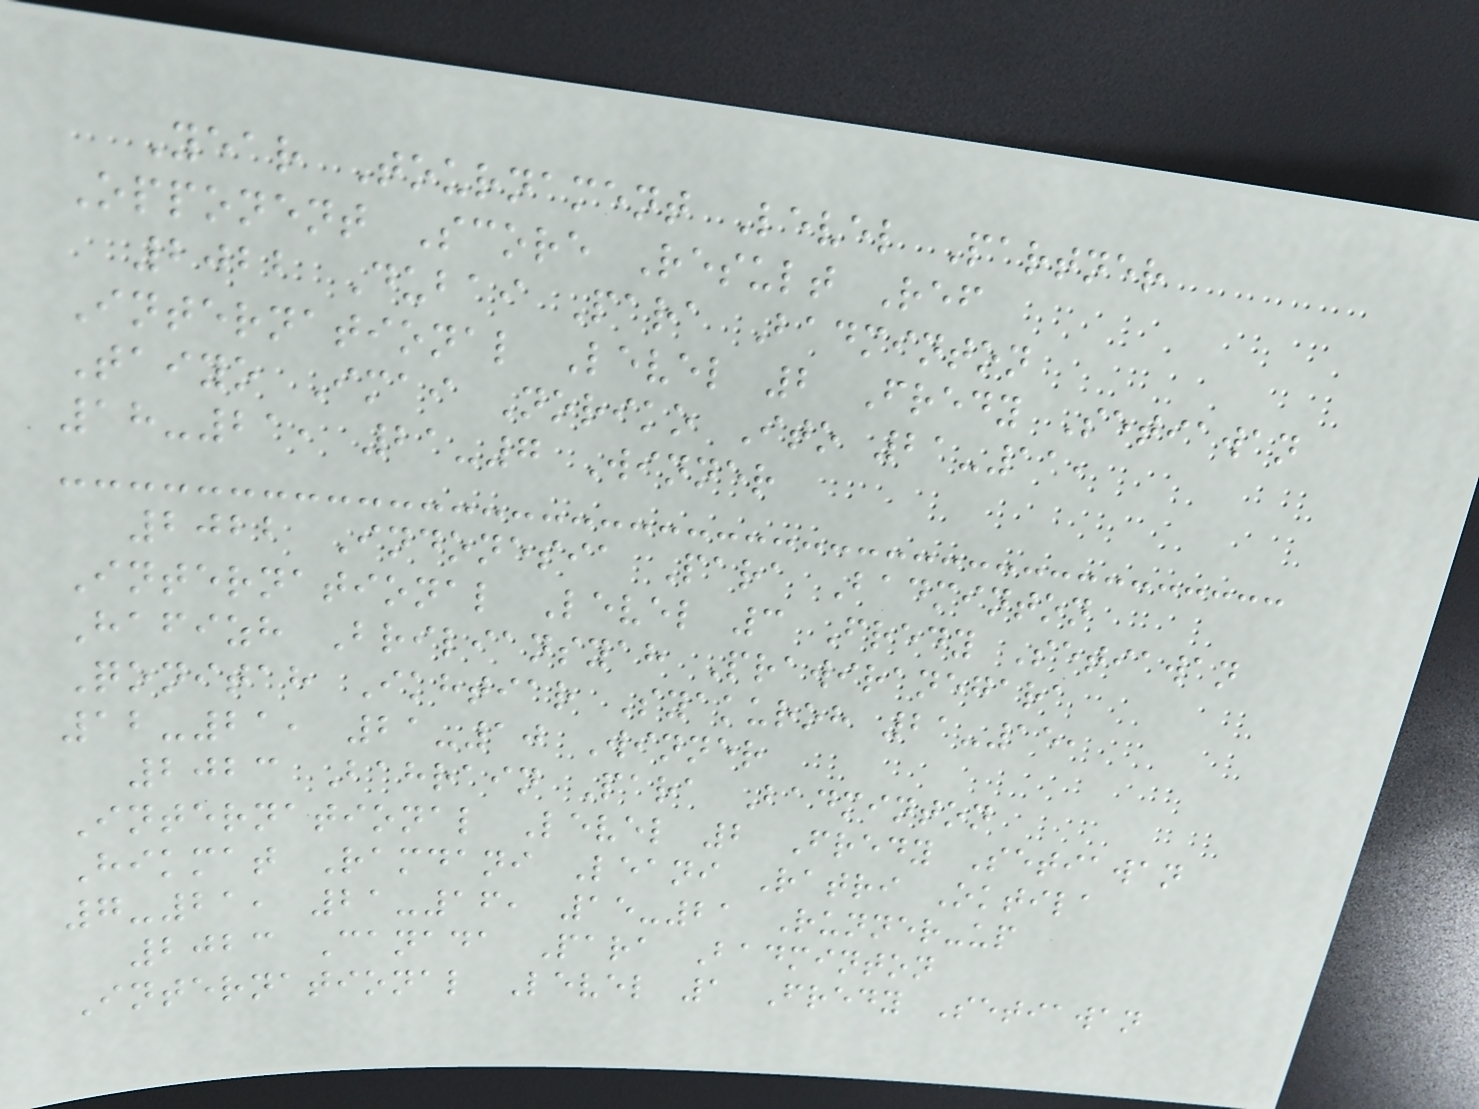Year Tournament Level Partner
Opponent Score Result Ref
2022 Dubai Para Badminton
International Level 2 Fredy Setiawan
Taiyo Imai Noriko Ito 21-11,
18-21, 21-7 Winner
2022 Indonesia Para Badminton
International Level 3 Fredy Setiawan
Hafizh Briliansyah Prawiranegara
Qonitah Ikhtiar Syakuroh 21-15,
12-21, 21-10 Winner
2023 Bahrain Para Badminton
International Level 2 Fredy Setiawan
Hikmat Ramdani Leani Ratri Oktila
7-21, 21-16, 15-21 Runner-up
2023 Canada Para Badminton
International Level 1 Fredy Setiawan
